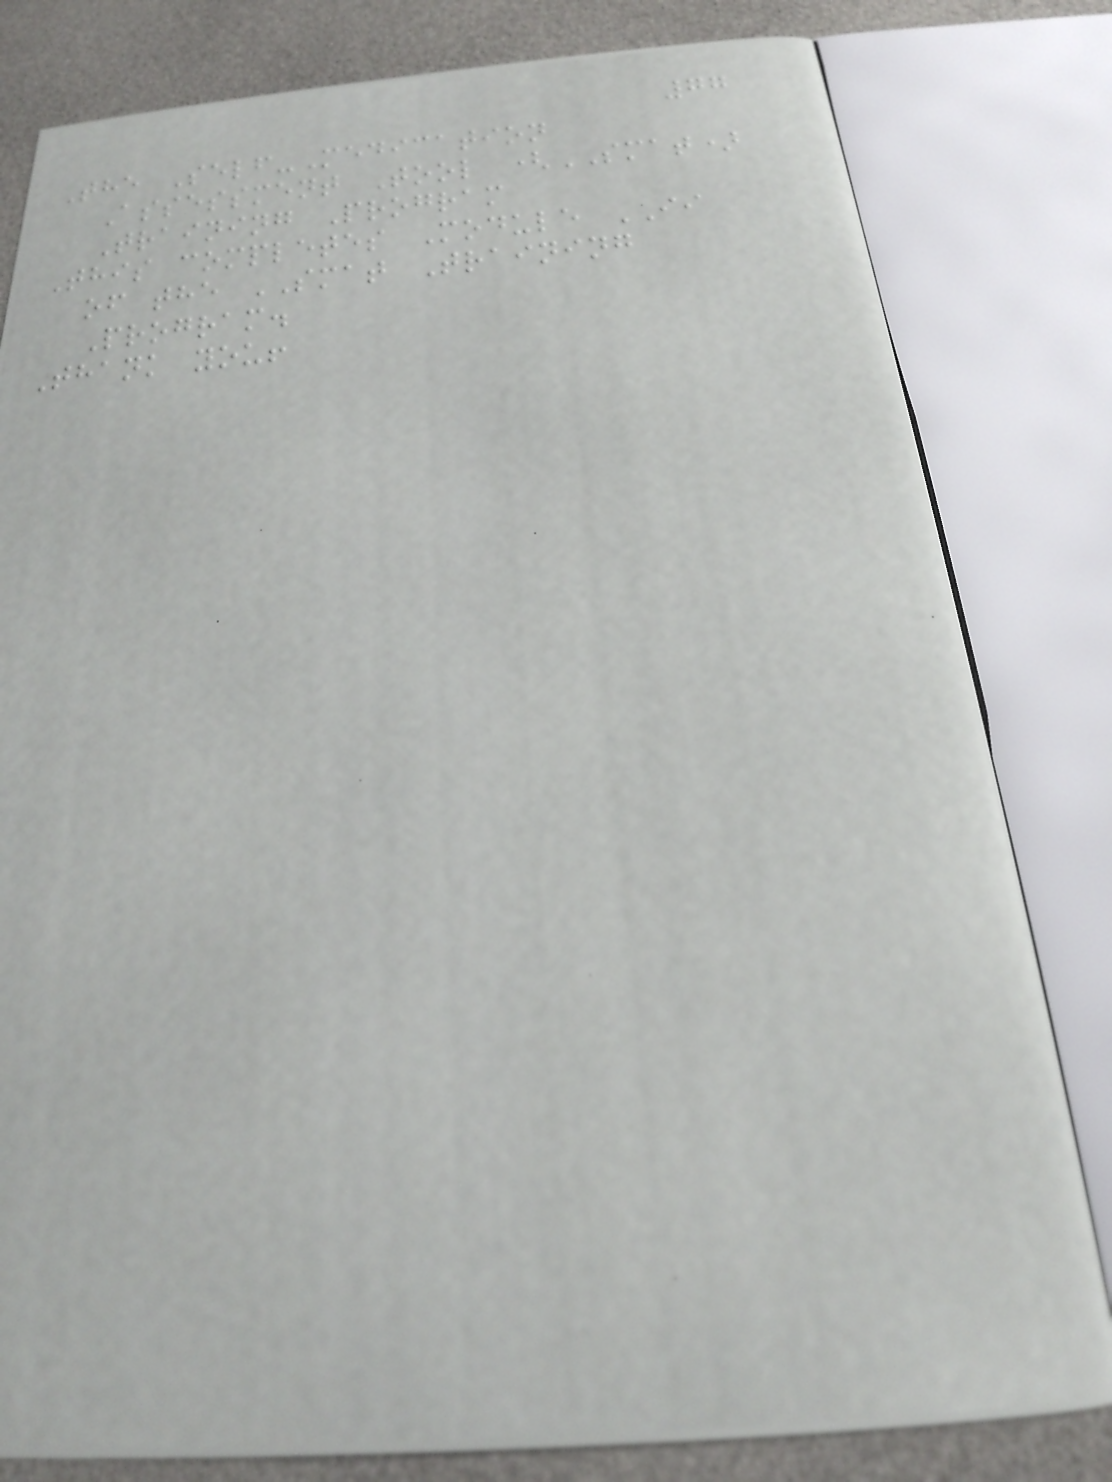77
The Self-Medication
Assessment Tool (SMAT)
Training Program
This completes Module II
of the SMAT Training
Program.
Thank you!
